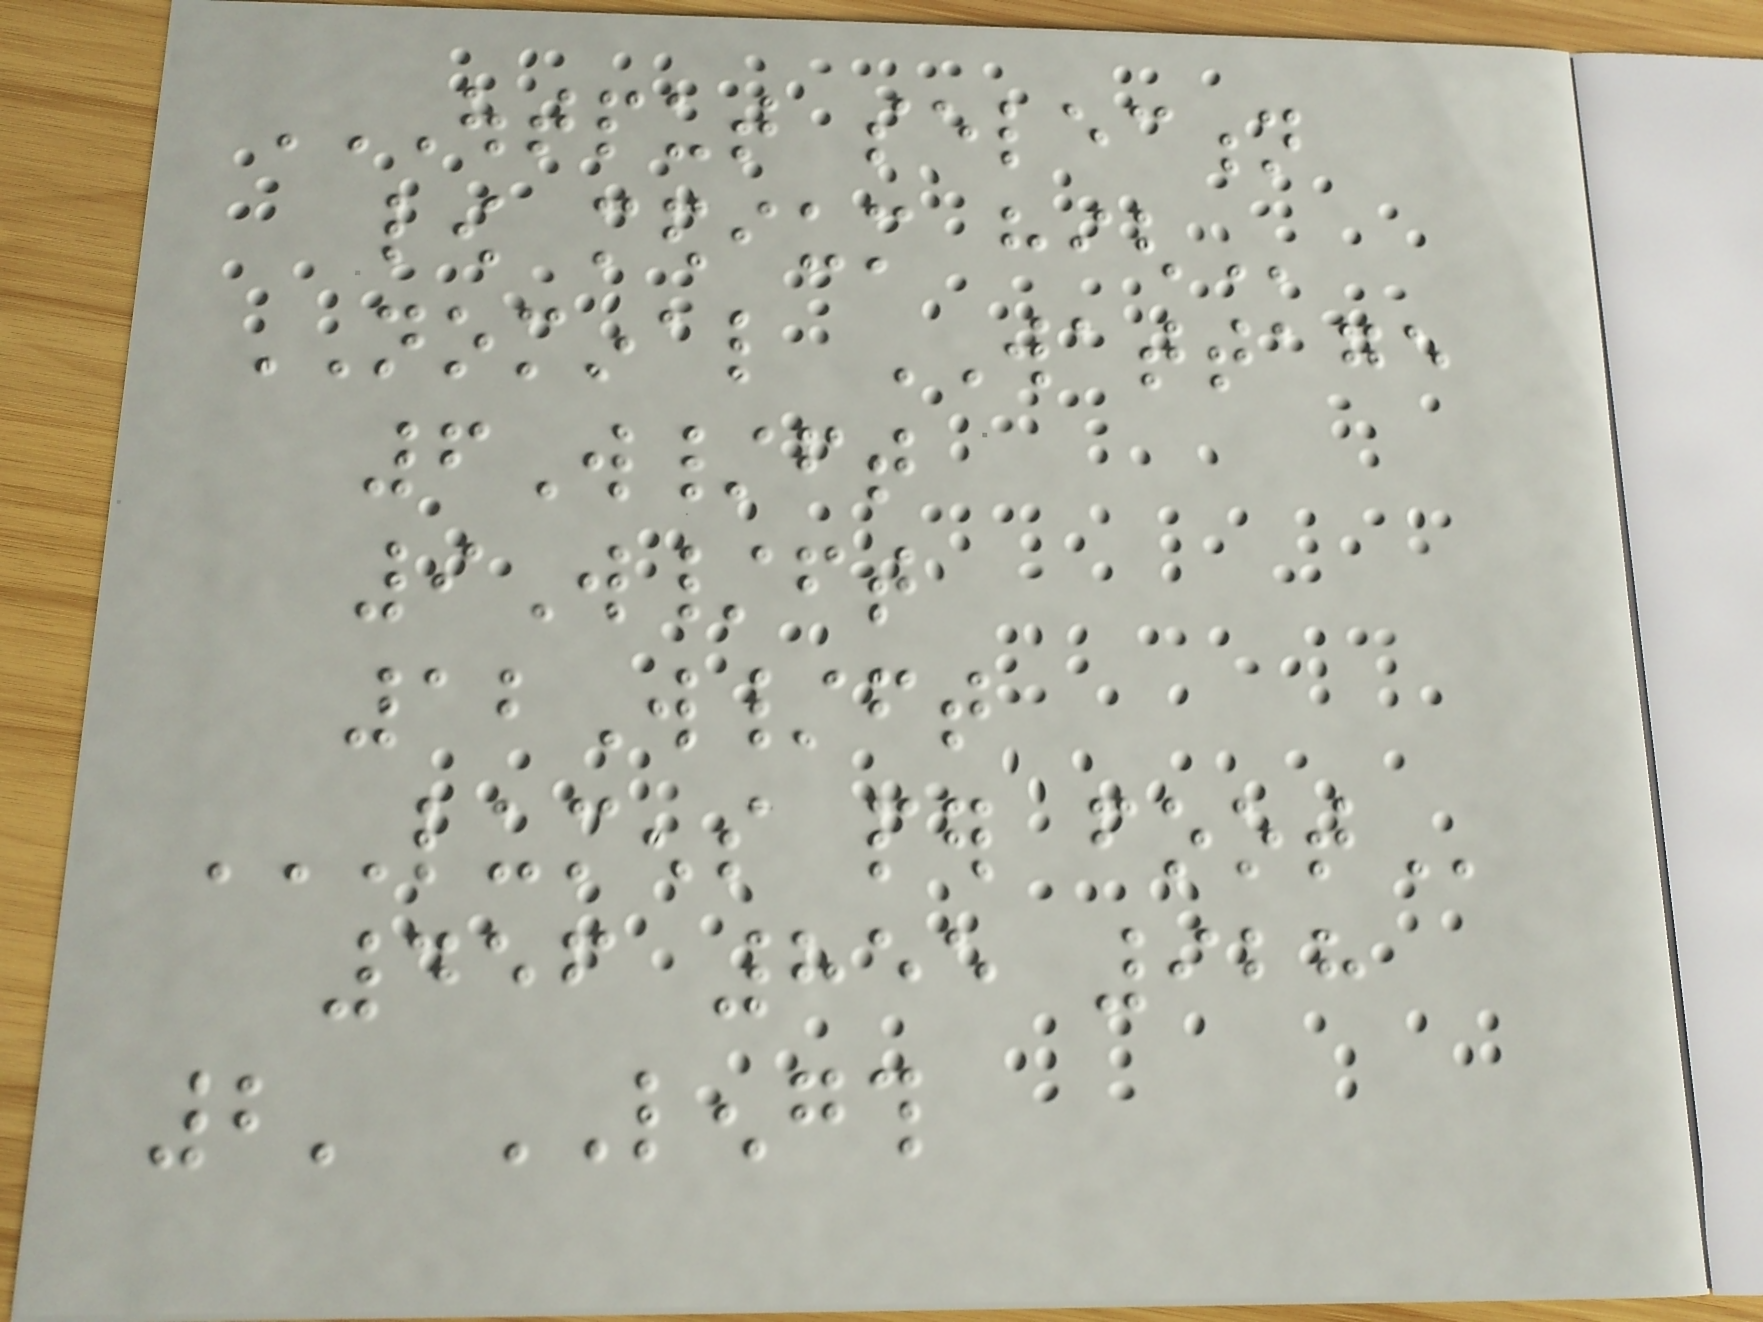OUTPUT SELECTION
LOW MEDIUM HIGH
NOMINAL WATTAGE
6W/ft
9W/ft
12W/ft
LUMENS PER FOOT
456 855 928
2' LENGTH
